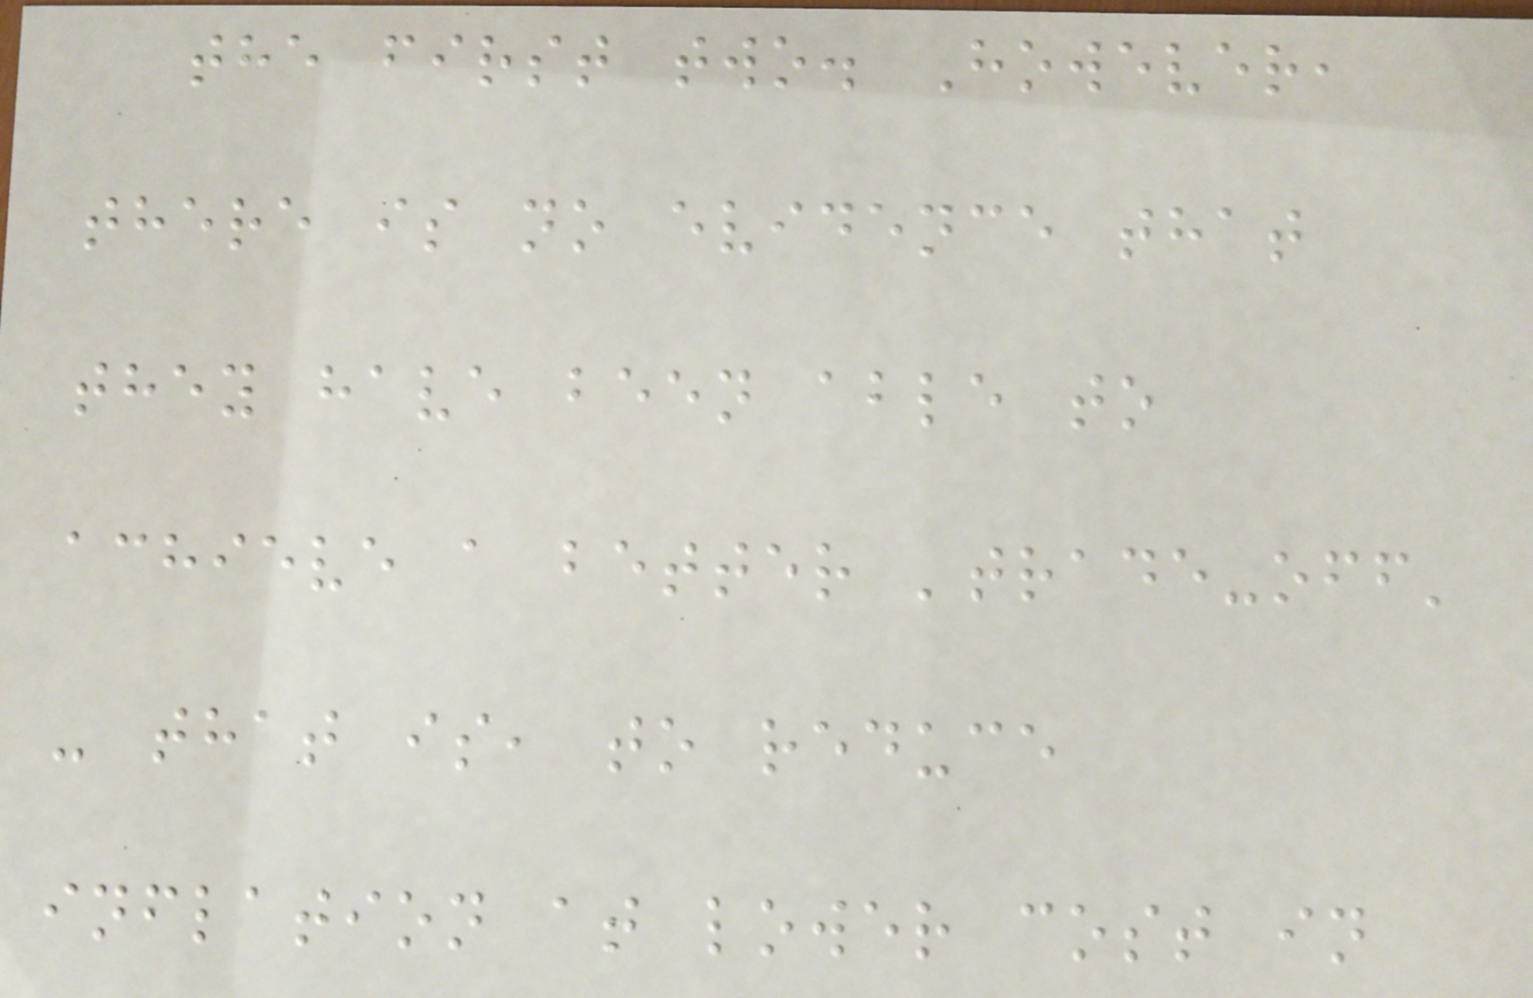the first two. However,
there is no evidence that
they have been able to
achieve a better 'trade-off'
- that is, to reduce
inflation at lower cost in
